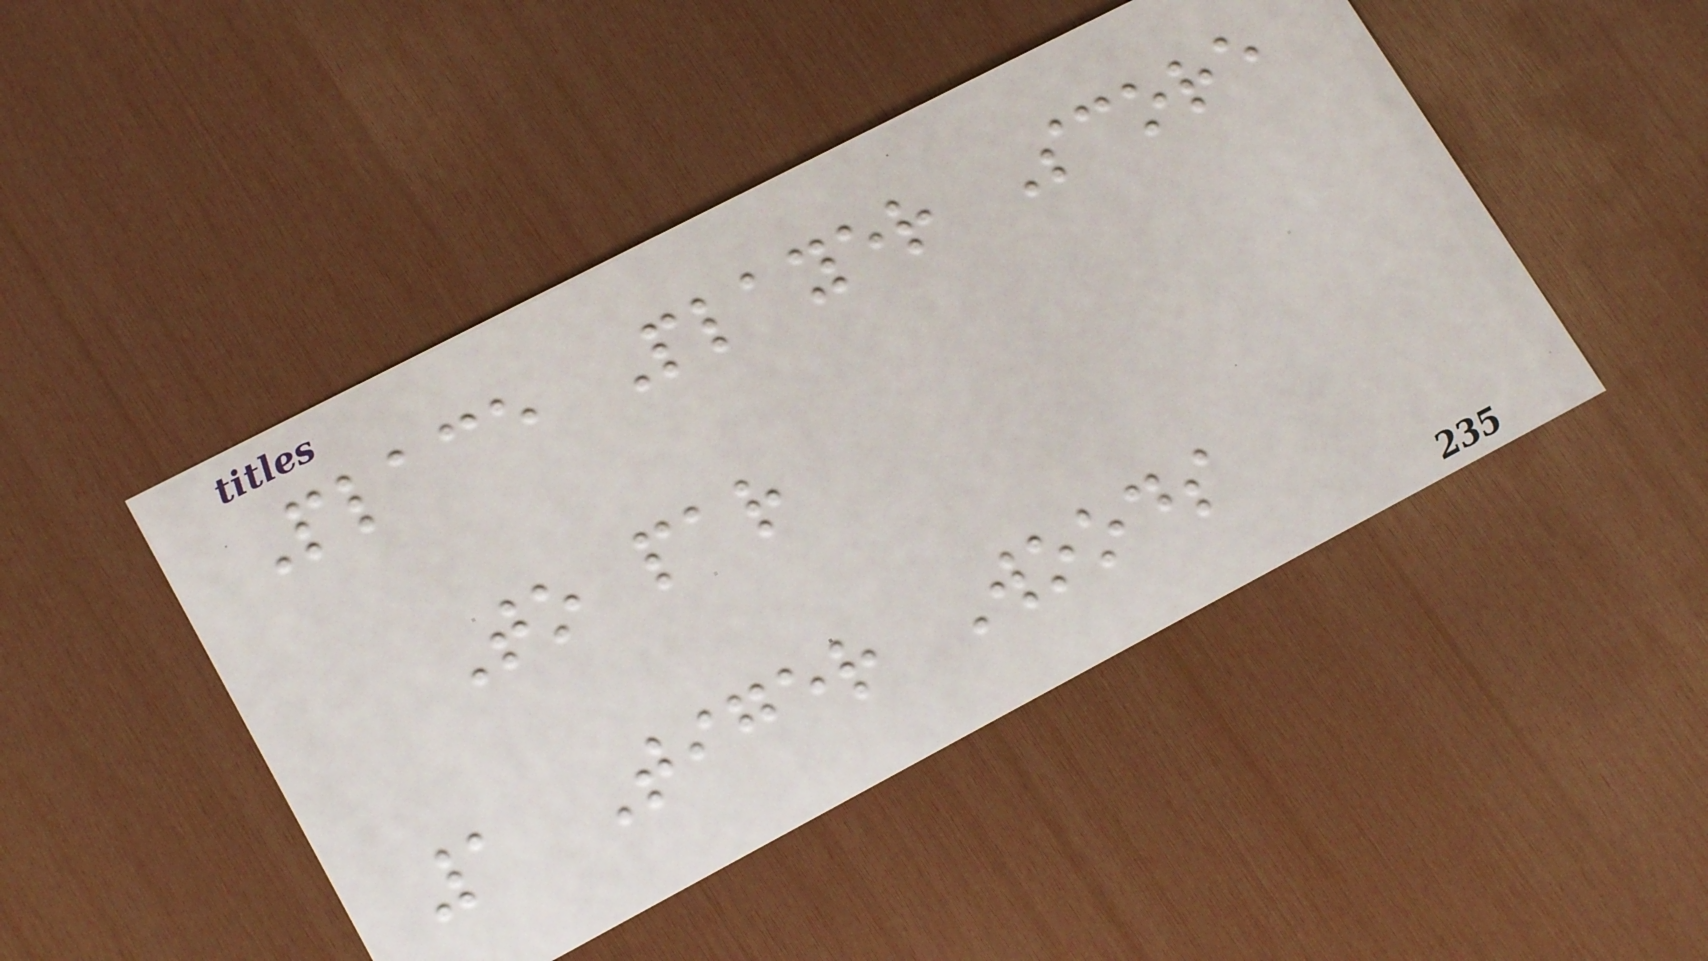Place Player Score
To par
1 Tiger Woods
